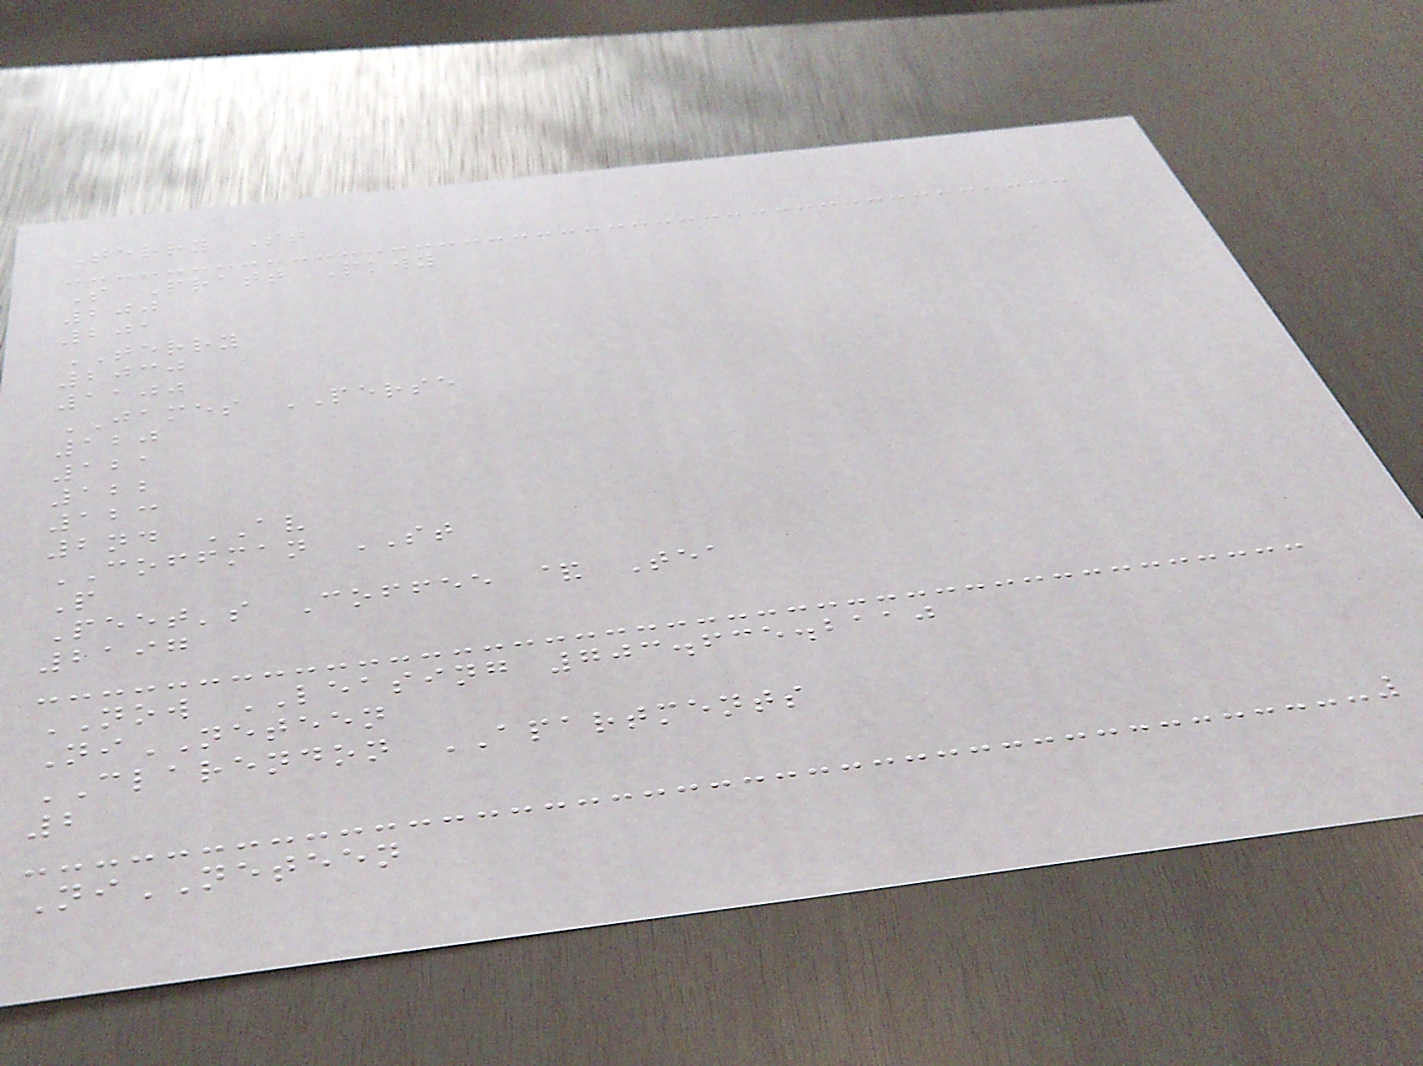Terry St
S Pratt Pkwy
200
201
TERRY
2030
1100
JAMES PERSE
120
121
122
123
2nd AV
COFFMAN ST
P
Peet's Coffee & Tea
2197
NOW LEASING 703.635.2110
NiNETEEN
CLARENDON APARTMENTS
2
NiNETEEN
